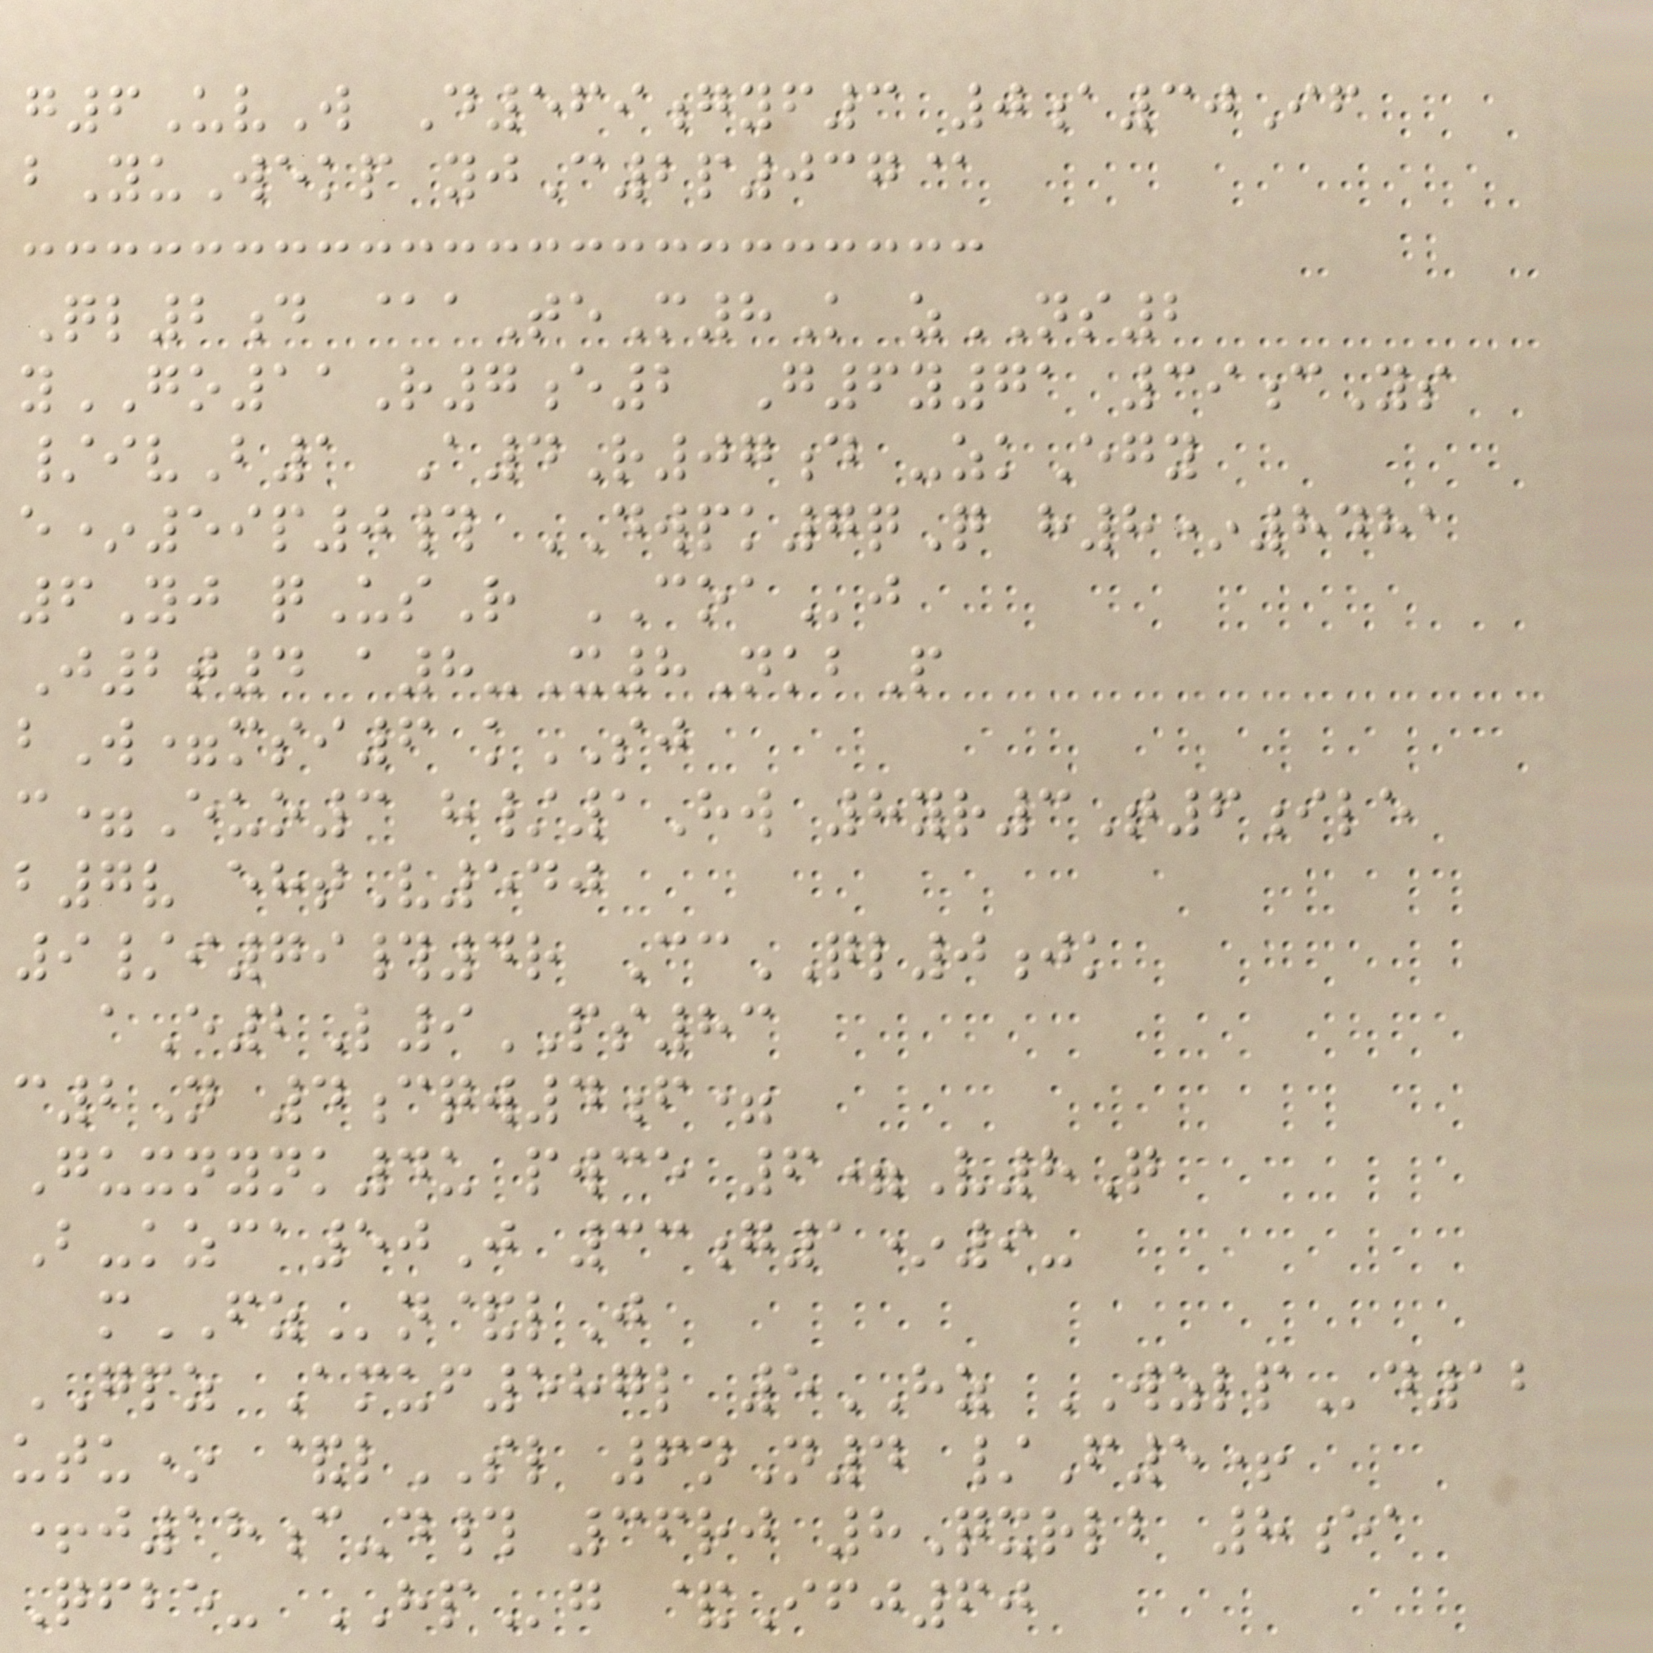g6UvW D569gyf3 0a30If
bYuWekp yjC2p037@
Ql2d @aTeM8K zNS2
yGO11R7e2 G6y71 39cYs
/ivB1 A4R07d -zkEgy
e*59p0# DWPK7qQ h8*8481
6Yj qUsR COAj
J2t4 a8-X8NkbP
bW=msi6 kSJ
c=Euo3 h/1Hw 8yr3T6ile
b7v ehtV540
9/i79#4r CcQL0jk
aE2L9PS83
c2N 4cqw4f=
Guxnynk4u pwce 6=V8Q
B-kzca50J 33g1*9-
mFZn&lJ
GPZ Amuf587l 5HZ WZLPd12
utu* &lSL 6nN4 /F5+
+j18c-d# 36rj 8Qxrlb 8ea
Qfbe- HPg &Ifj60
